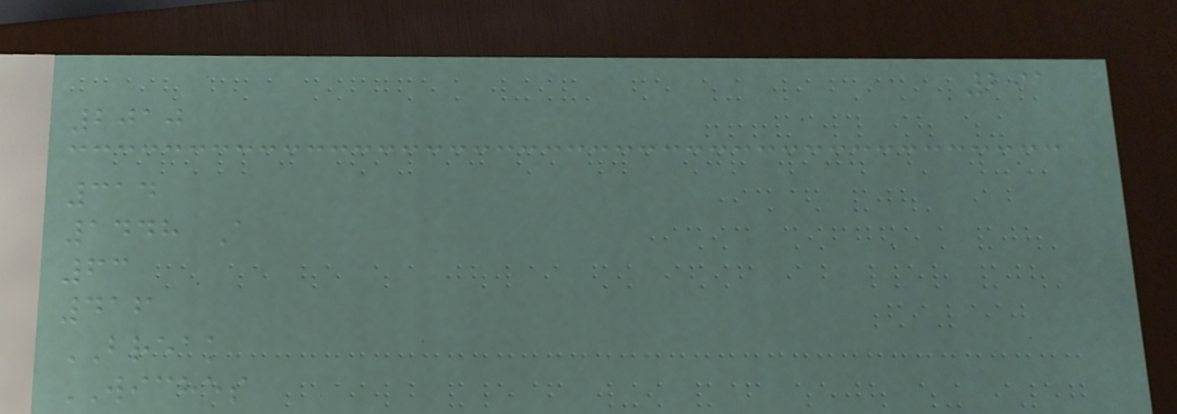291
2010
314
1448 A
63
416
BREAK
WICHES
